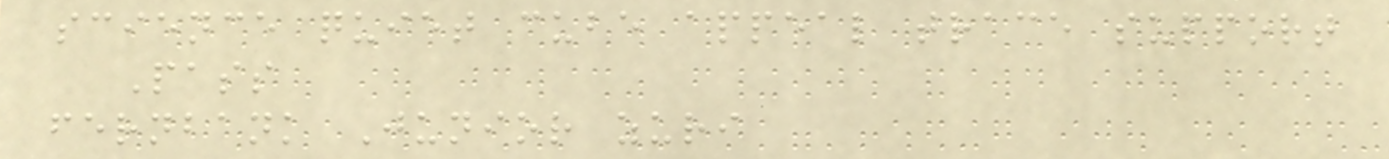science quiet cube appeal trace support
Pass
fernbank Junior zuri
